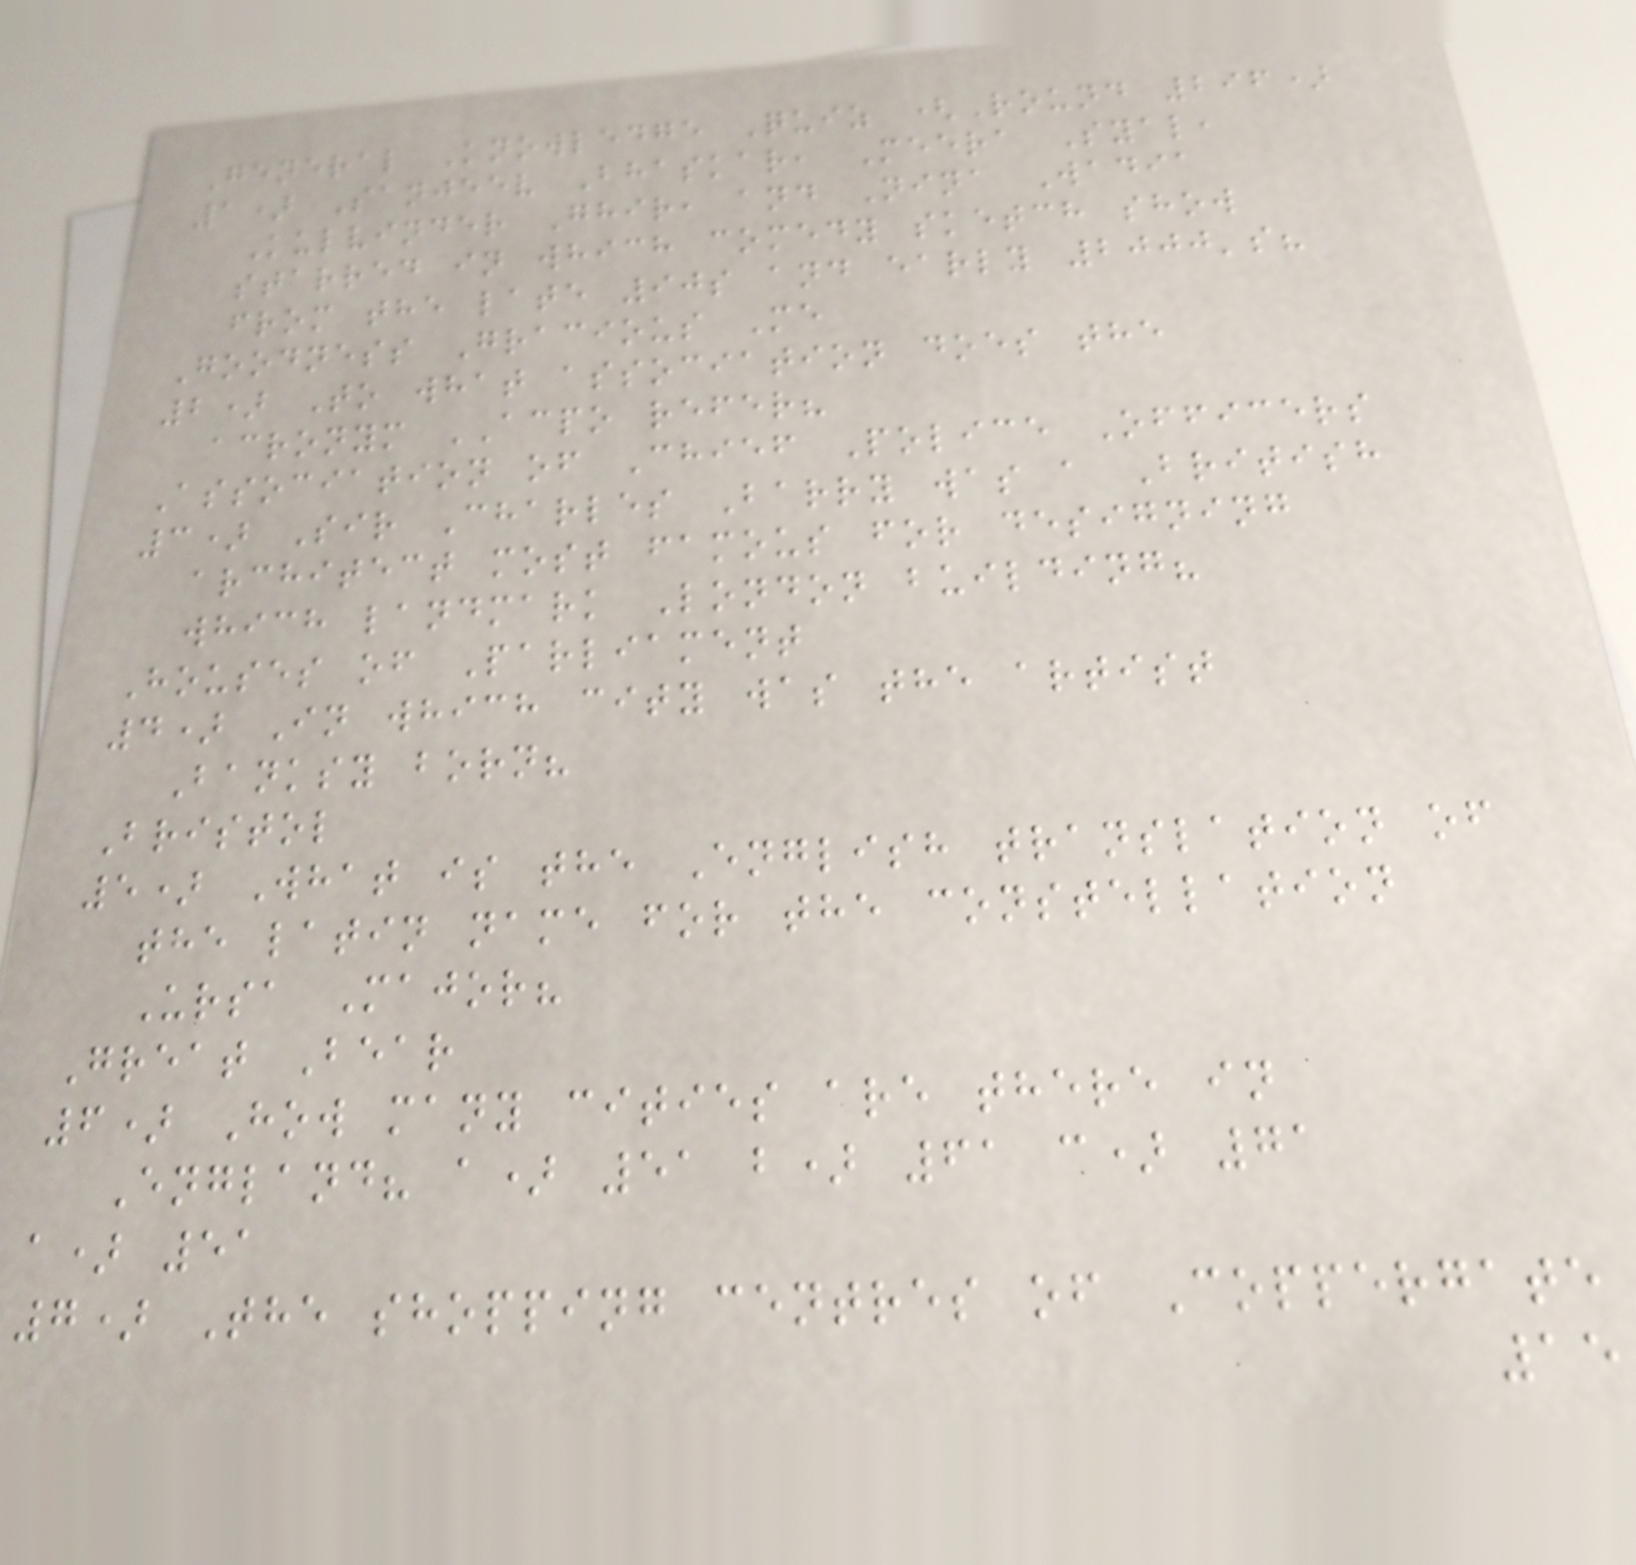General Knowledge Quiz (Round 296)
1) Sanjeev Bhaskar, Meera Syal,
Kulvinder Ghir, and Nina Wadia
starred in which comedy sketch show
from the late 90s and early 2000's?
Goodness Gracious Me
2) To what association does the
acronym ACPO refer?
Association of Chief Police Officers
3) Sir Charles Barry was a British
architect most famous for designing
which landmark London building?
Houses of Parliament
4) In which city was the artist
Banksy born?
Bristol
5) What is the English translation of
the latin name for the constellation
Ursa Major?
Great Bear
6) How many cities are there in
England? a) 51 b) 61 c) 71
a) 51
7) The shopping centres of Coppergate
15
